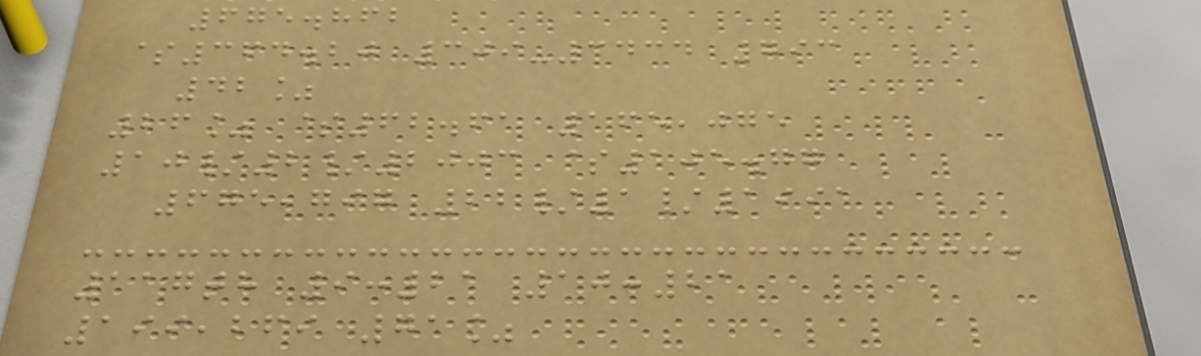675.862
$364.20 309-3434 793
42%
26% $62.61 165,075
10/2/2003 $105.77
675,797 22/1/1991
117th 9:21 10:21
199,269 71%
